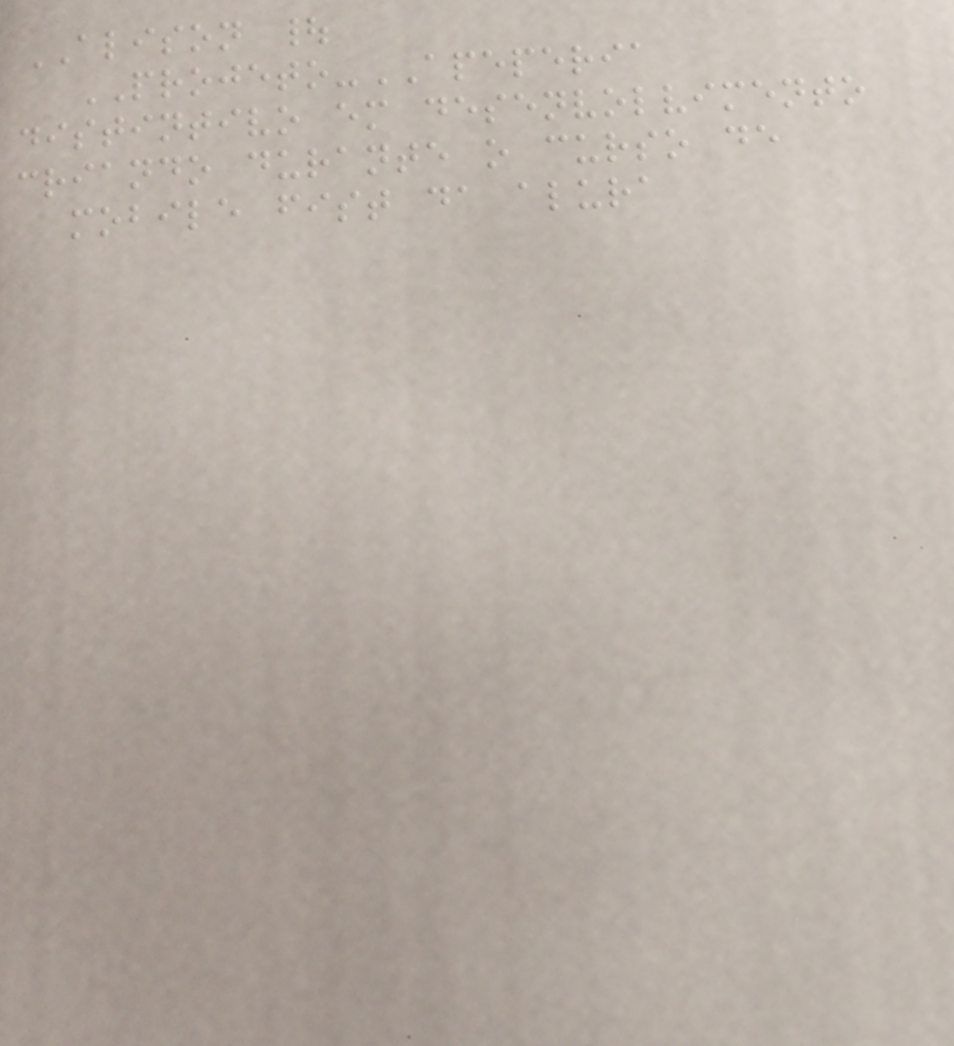ALISON |
PROJETO-APEPERIA
distintivo em desenvolvimento
criando durante o curso de
mobile fist da alura
